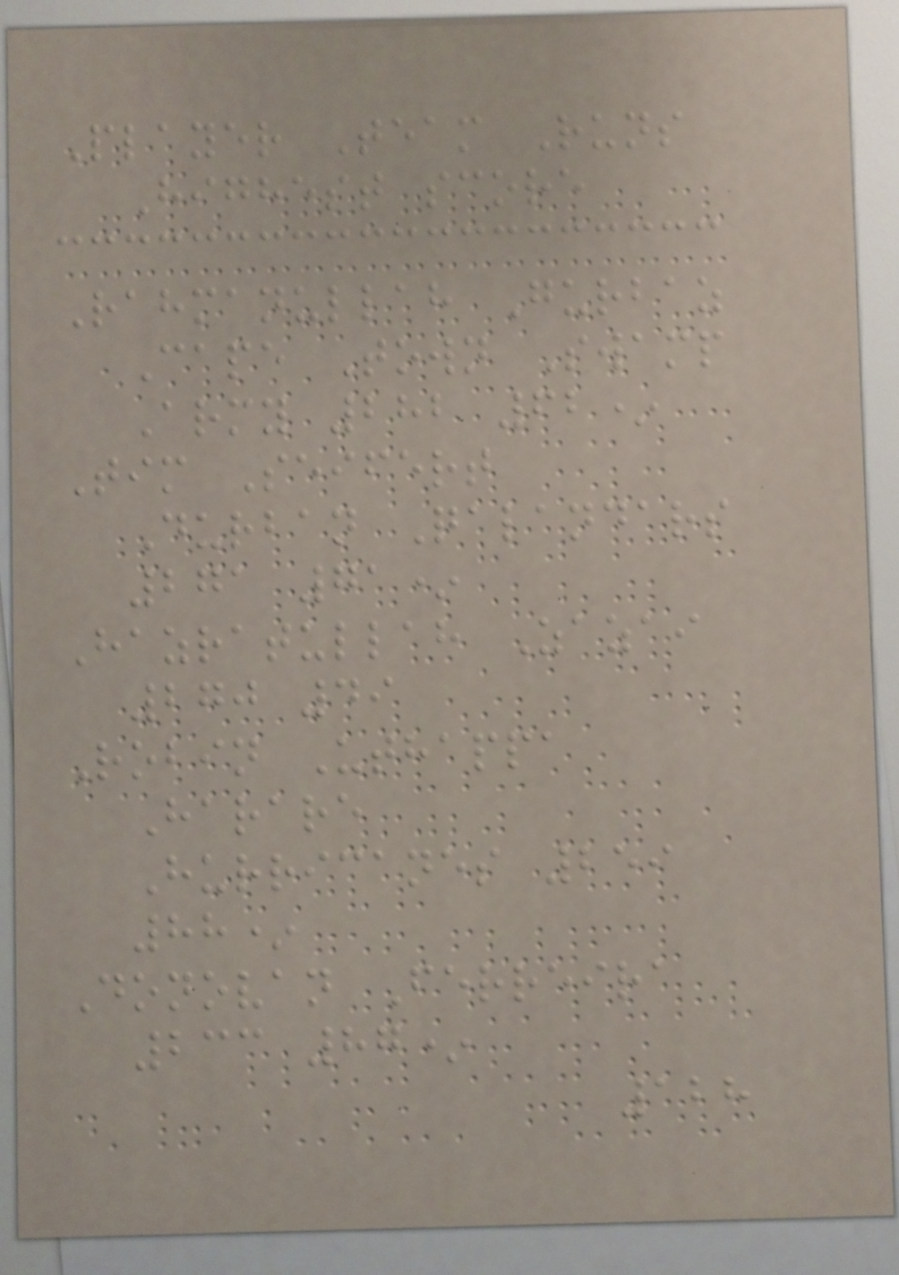Player Team Runs
Highest score
Rahmanullah Gurbaz
Cape Town Swamp
Army 282 62*
Tim Seifert
Durban Qalandars
271 71*
Hazratullah Zazai
270 49
Robin Uthappa
Harare
Hurricanes 259
88*
Donovan Ferreira
233 87*
128
